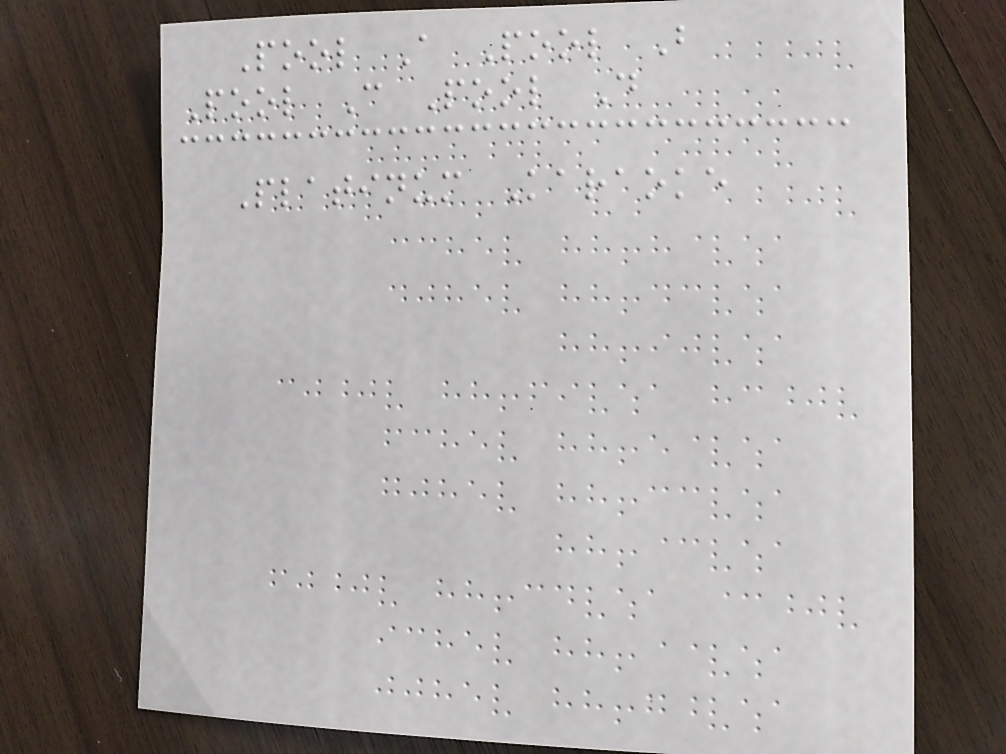Pool A Pool B
Pool C Pool D
Platinum Karaoke
